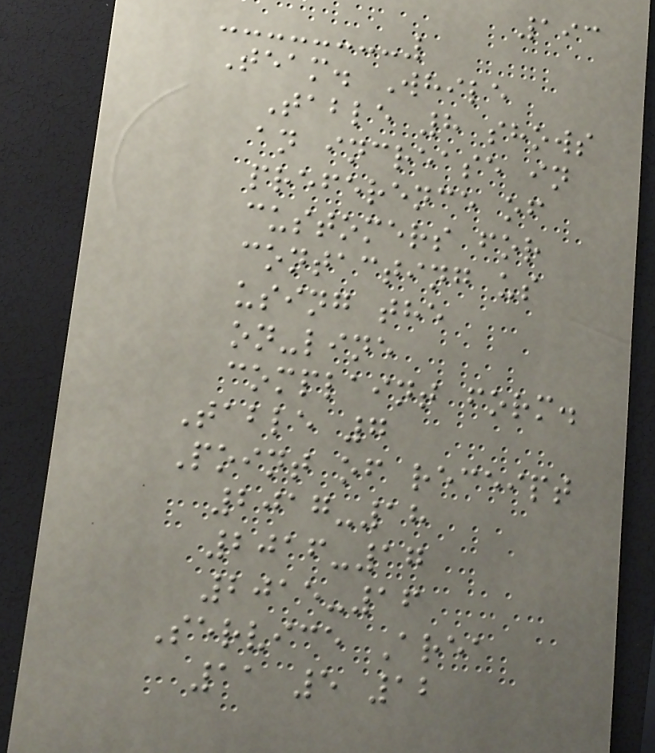193
Team. While
Table 8 shows
an increase in
preference of
customers for
contacting us
using the
on-line
complaint form.
Table 7
Point of receipt
2017-18
2016-17
2015-16
Service Area
11 5 12
